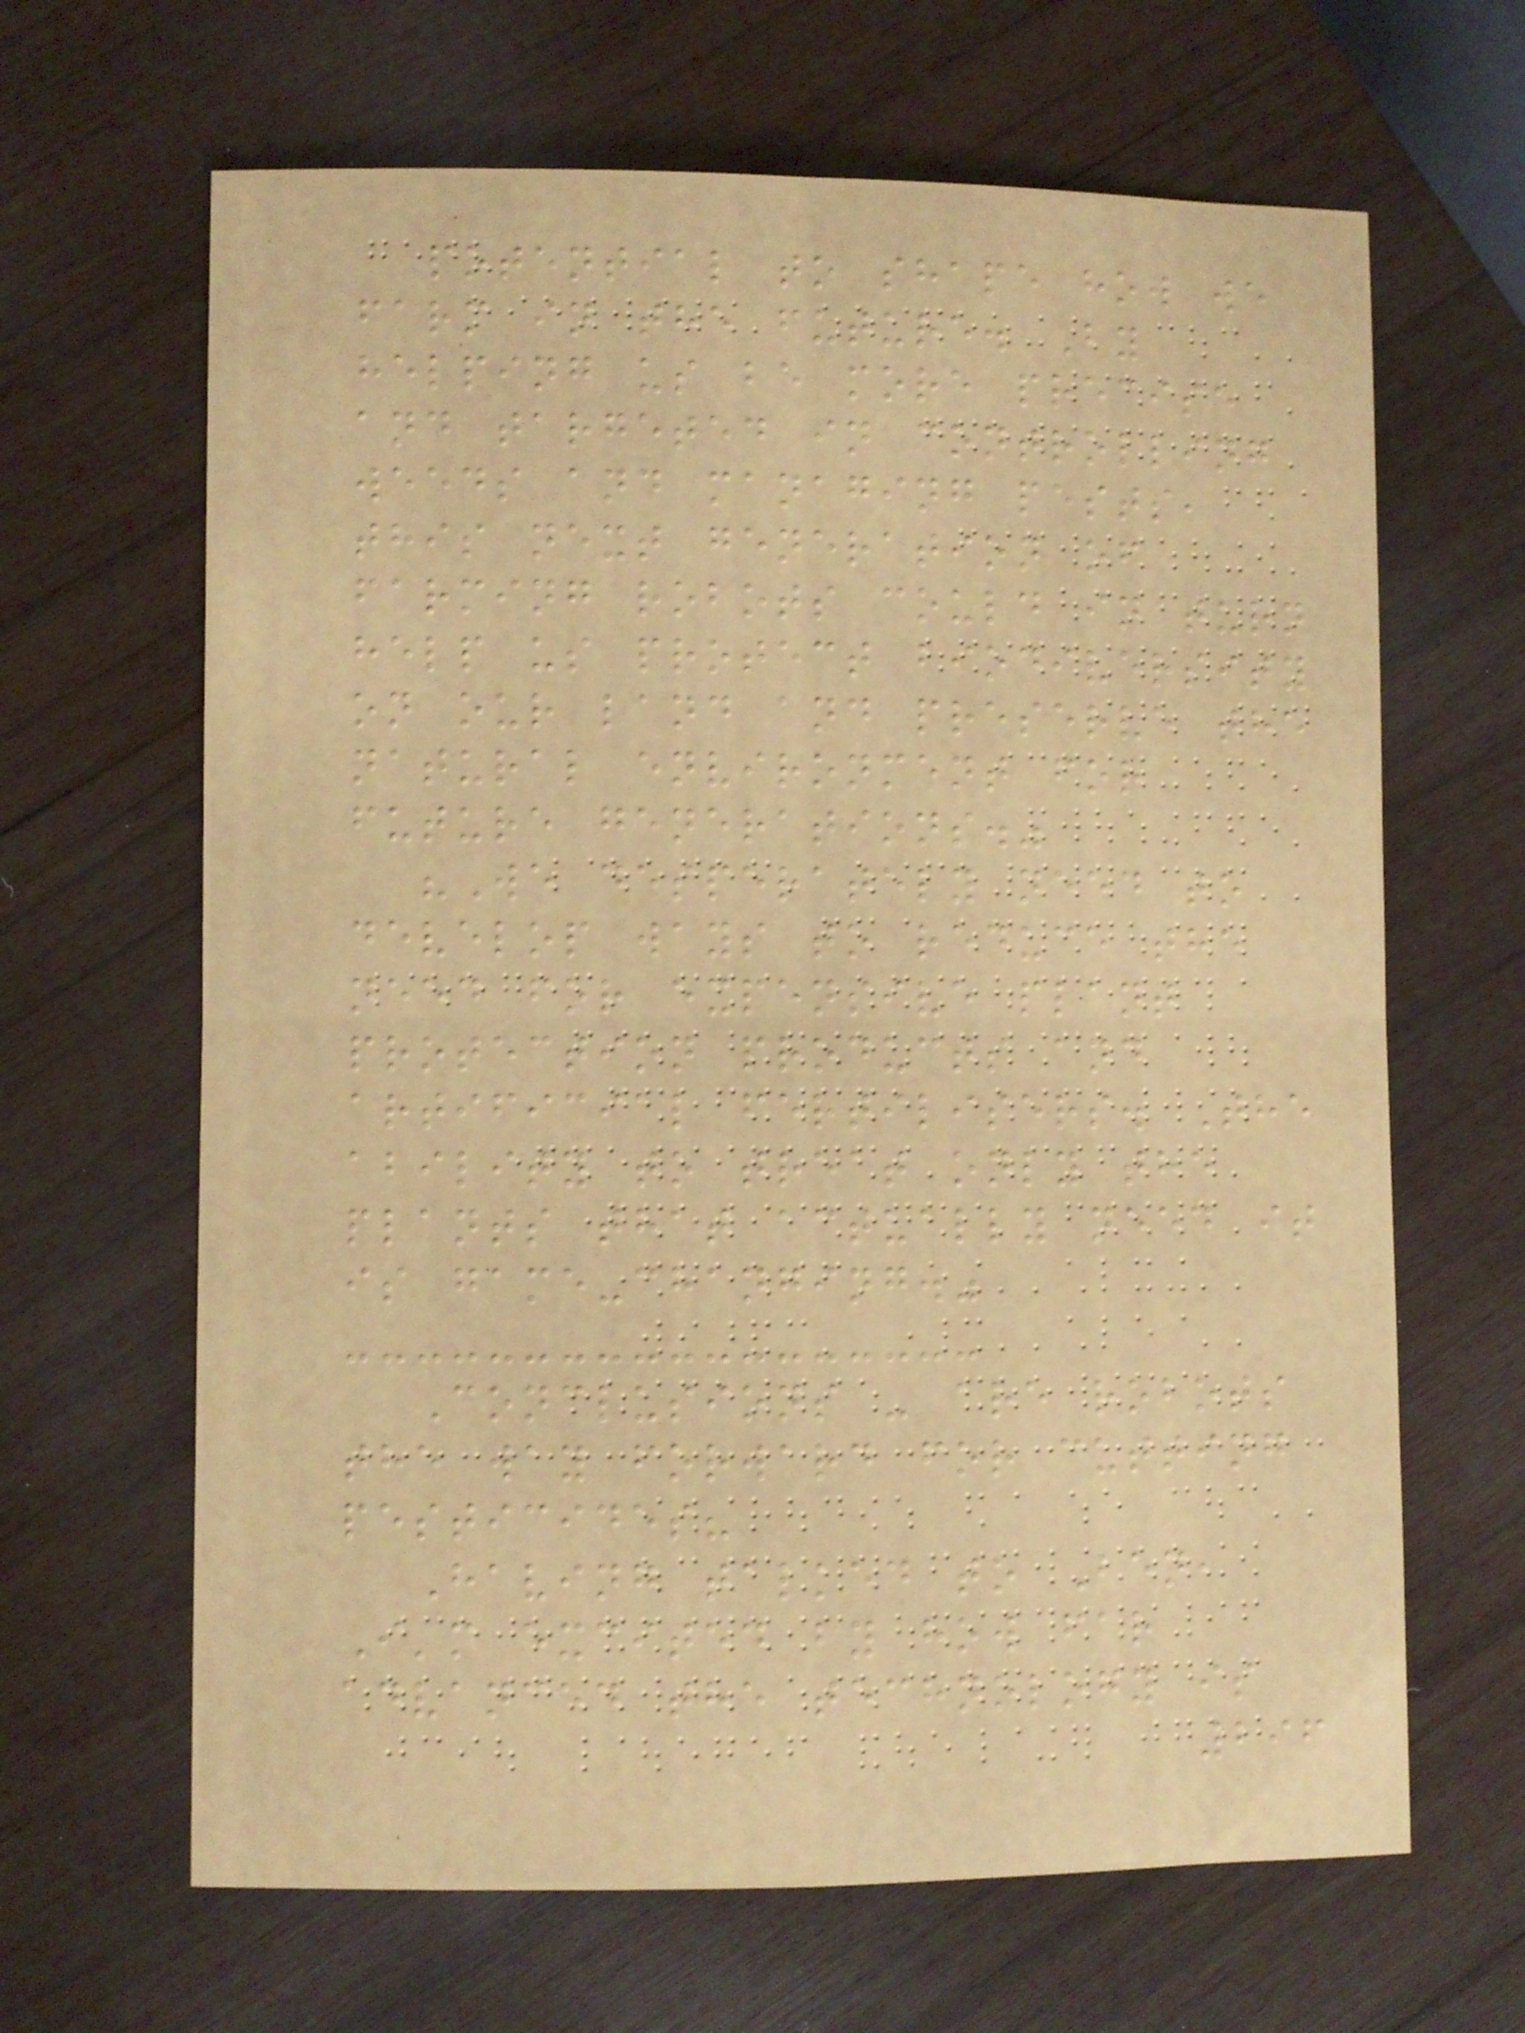potential to shape how we
farm in the future. By
helping us be more precise
and targeted in controlling
weeds and managing pests,
this next generation of
farming robots could in turn
help us protect biodiversity
on our land and preserve the
natural environment for
future generations."
"We desperately need to
develop ways to reduce the
need for expensive plant
protection products and
artificial fertilisers. The
ability to treat only the
plants that actually need it
is game-changing."
Conclusions - are robots
the way forward for cutting
pesticides?
Having talked to Ben,
I'm excited by how far
advanced the technology is
296
